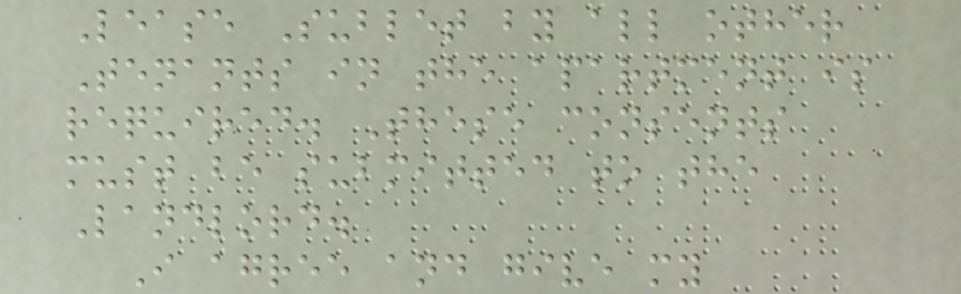Lease Sublet by all other
Tenants in the apartment is
required. These consents
must be submitted to the
Landlord.
I agree and give my
